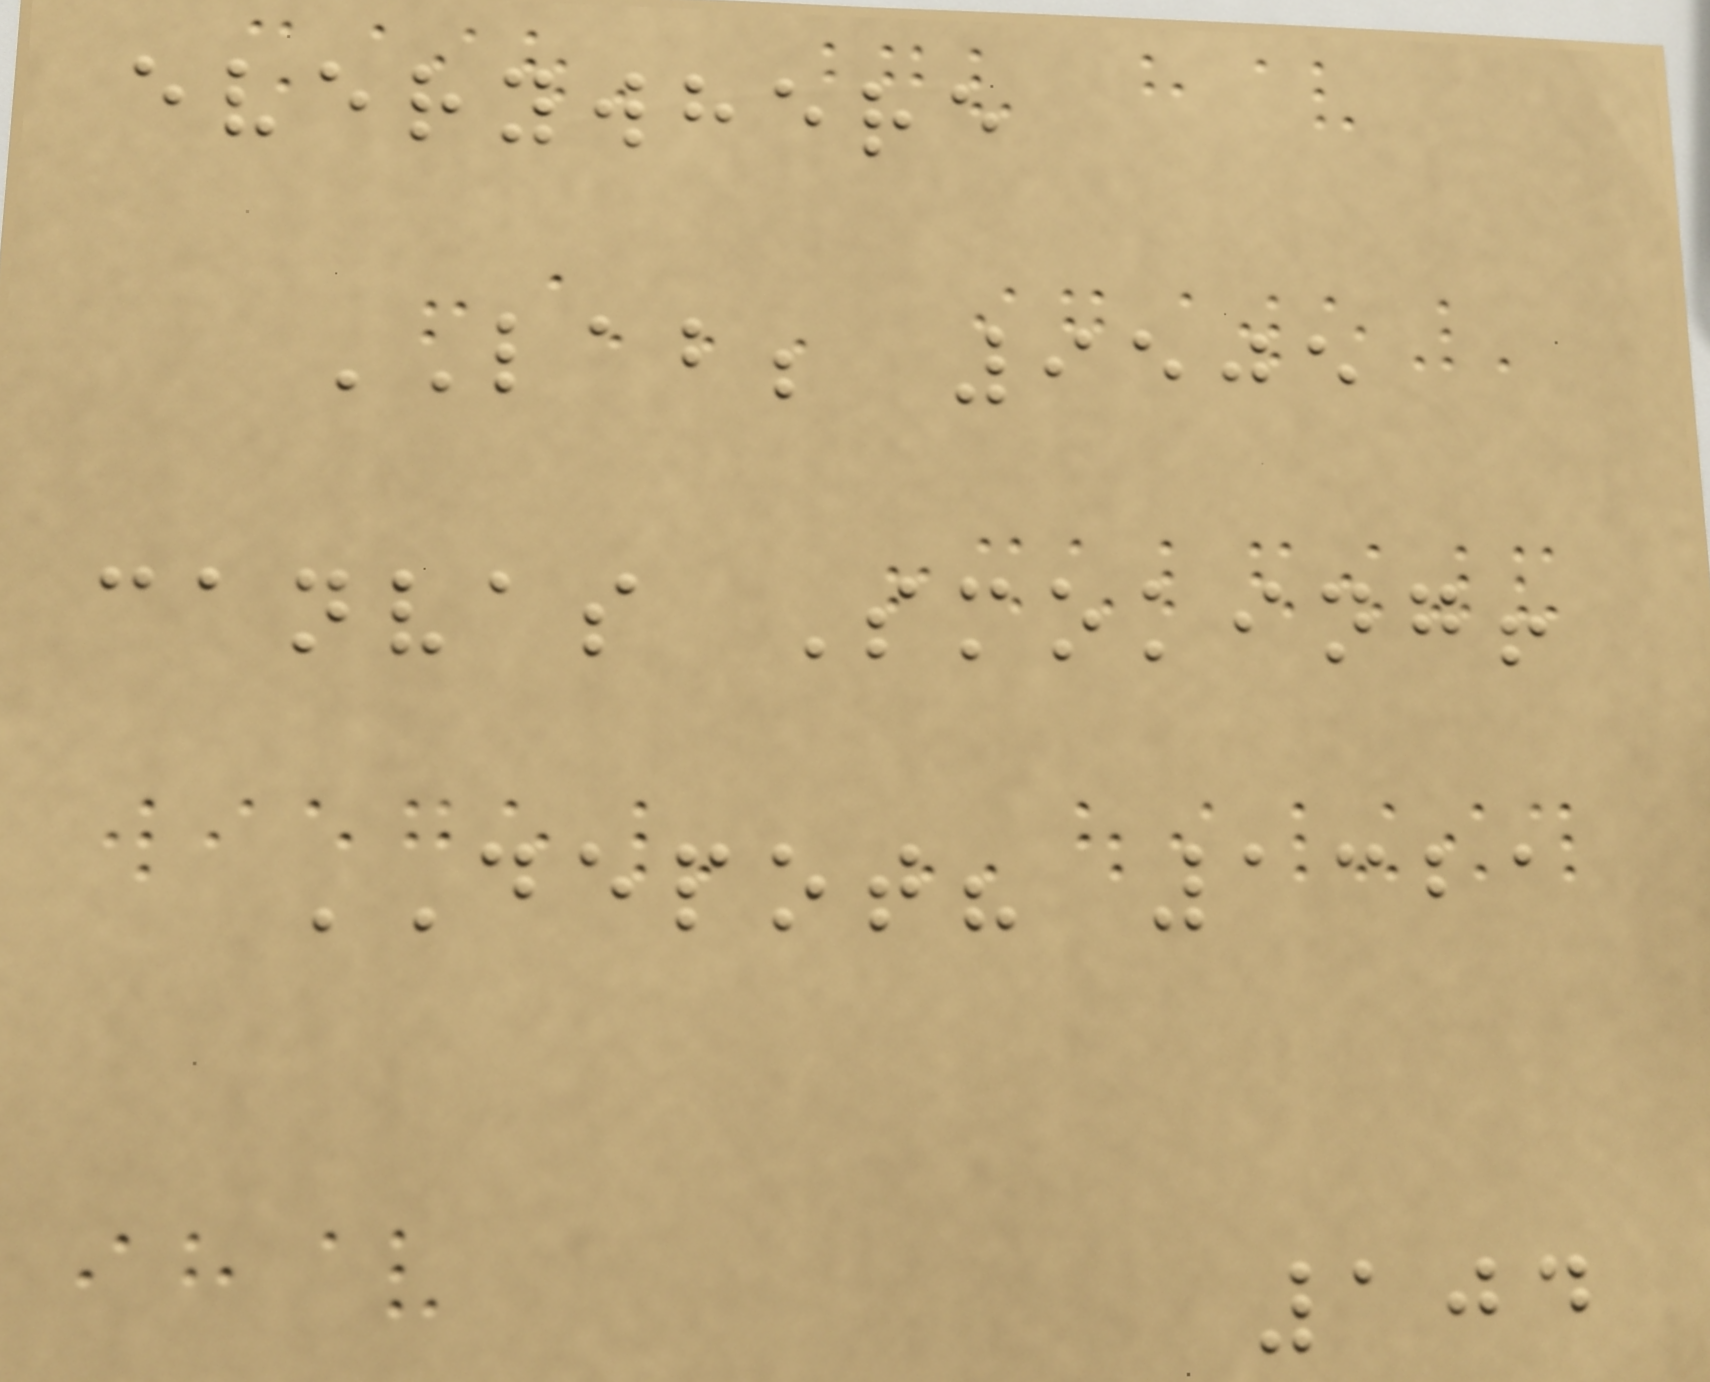everywhere
LAB; 9505
canvas Smoking!
DEPOT? 1321
104
